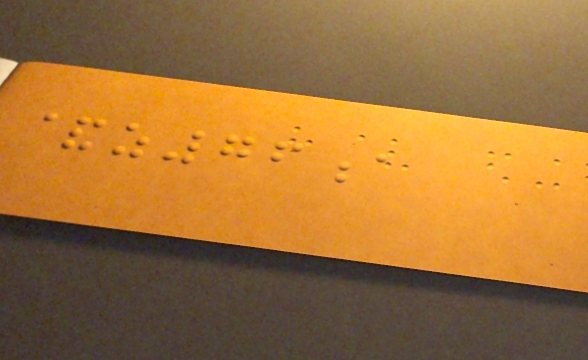&z76a
